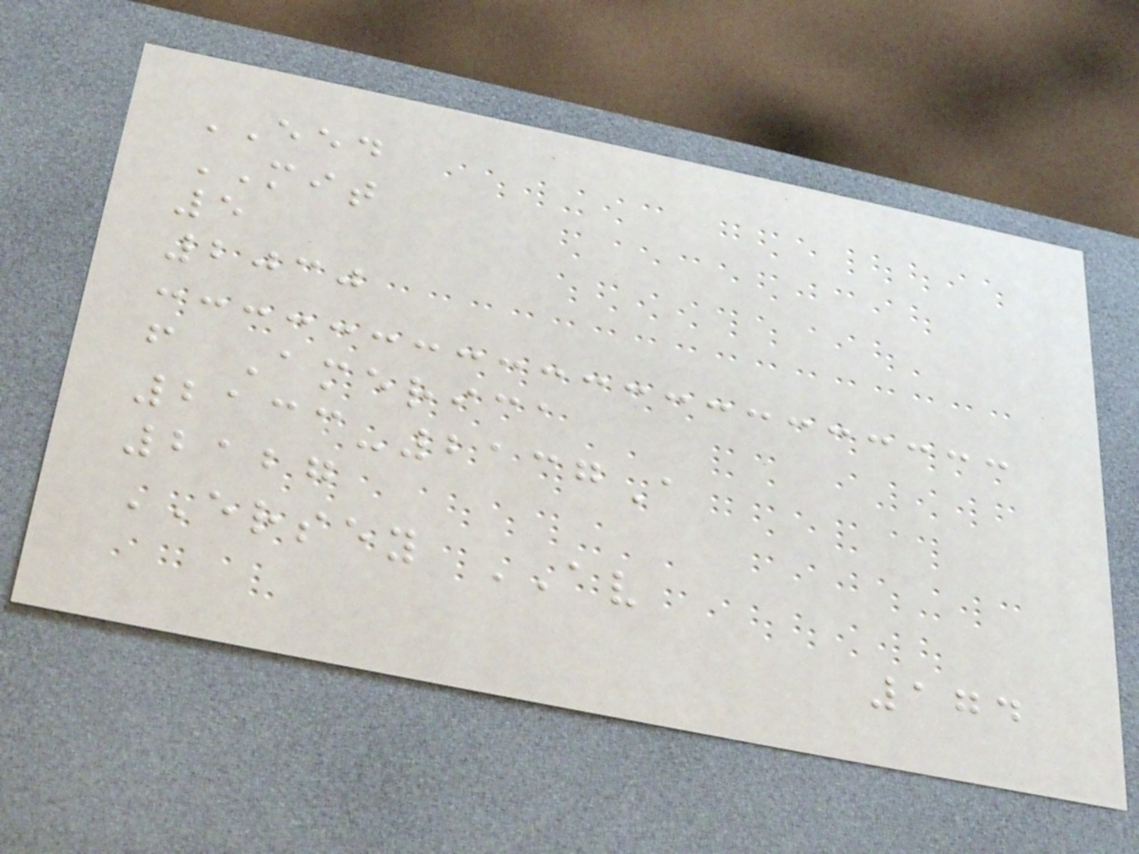EED
MIT
5
2030
f America
2133-2137A
2127
ERSEY AV
174
